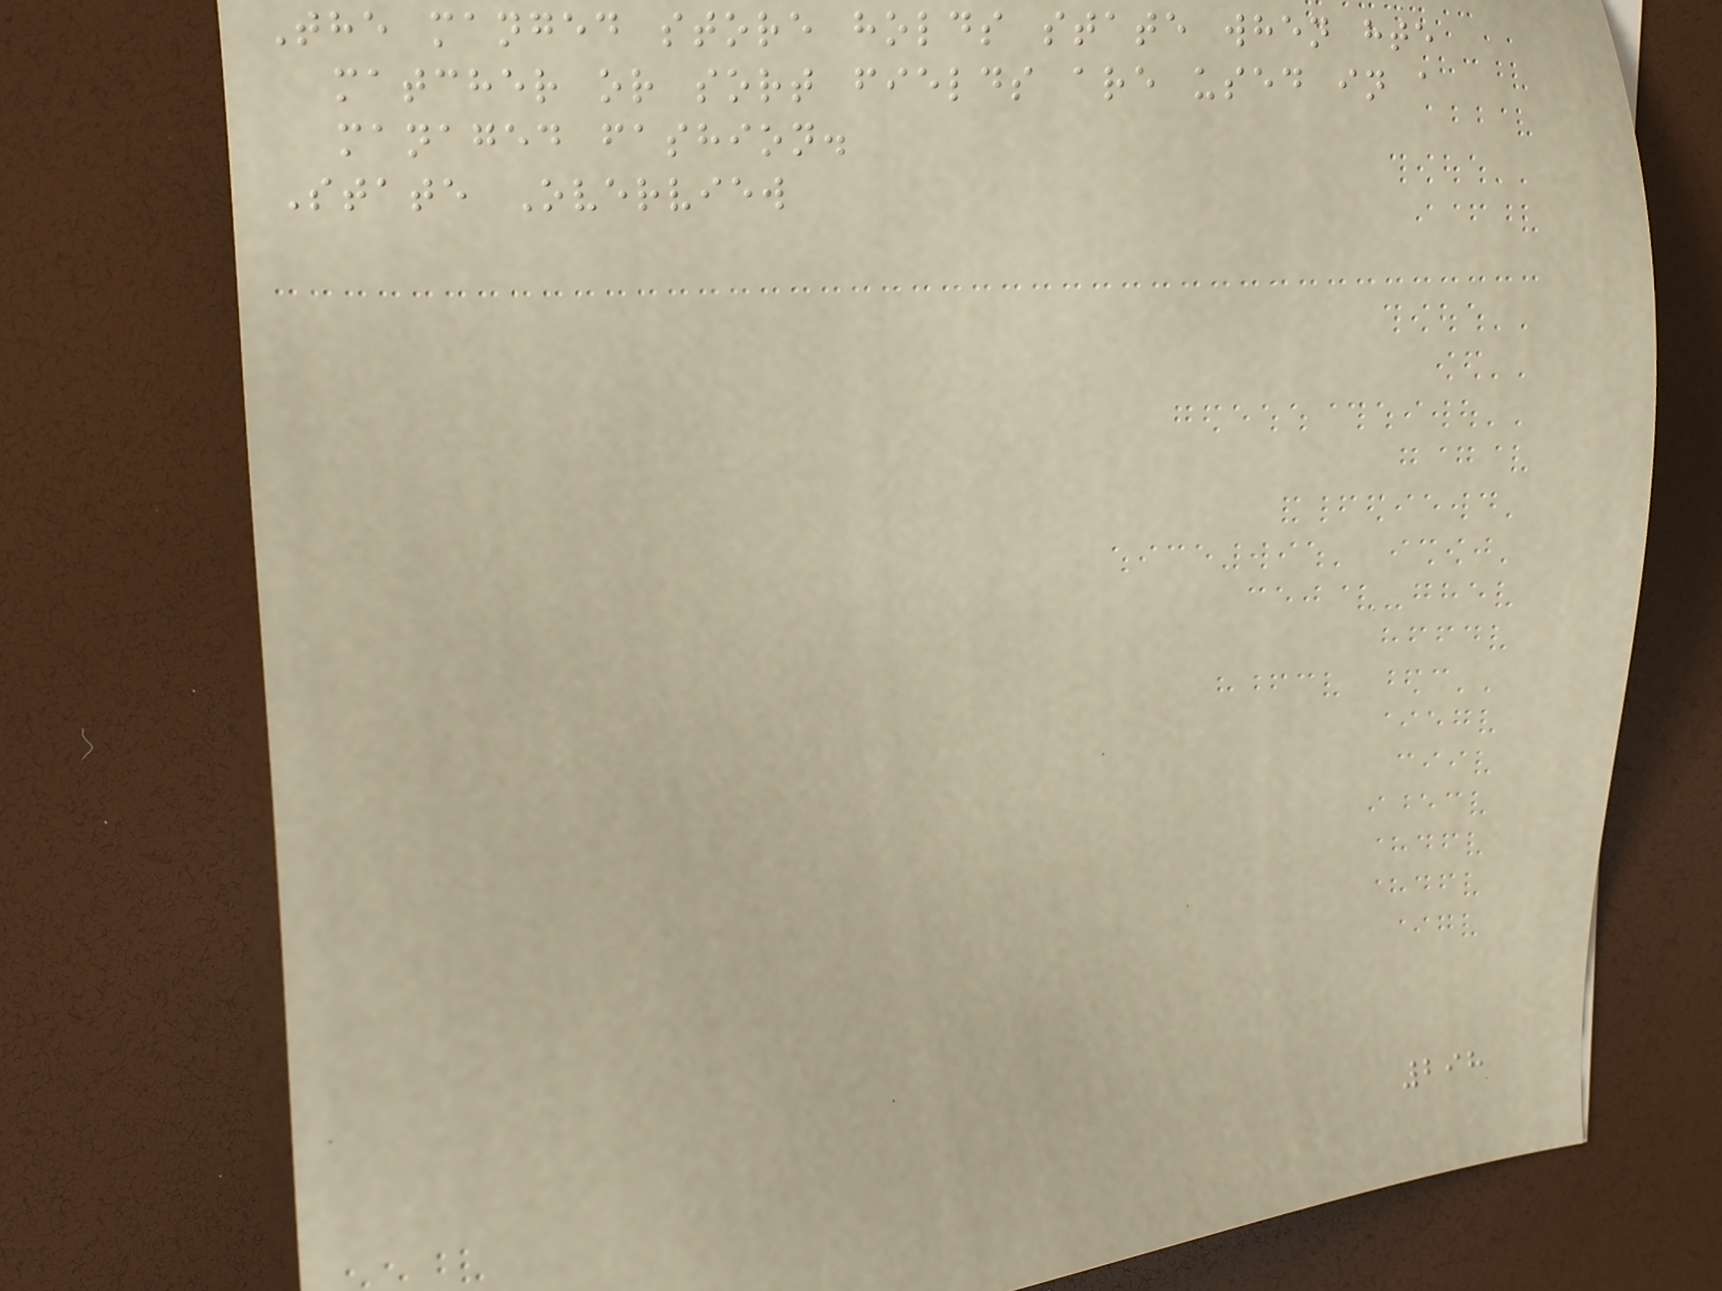The manged store holds state when hte
matcher or sort fields are used in a
managed fashion.
State Overview
298
